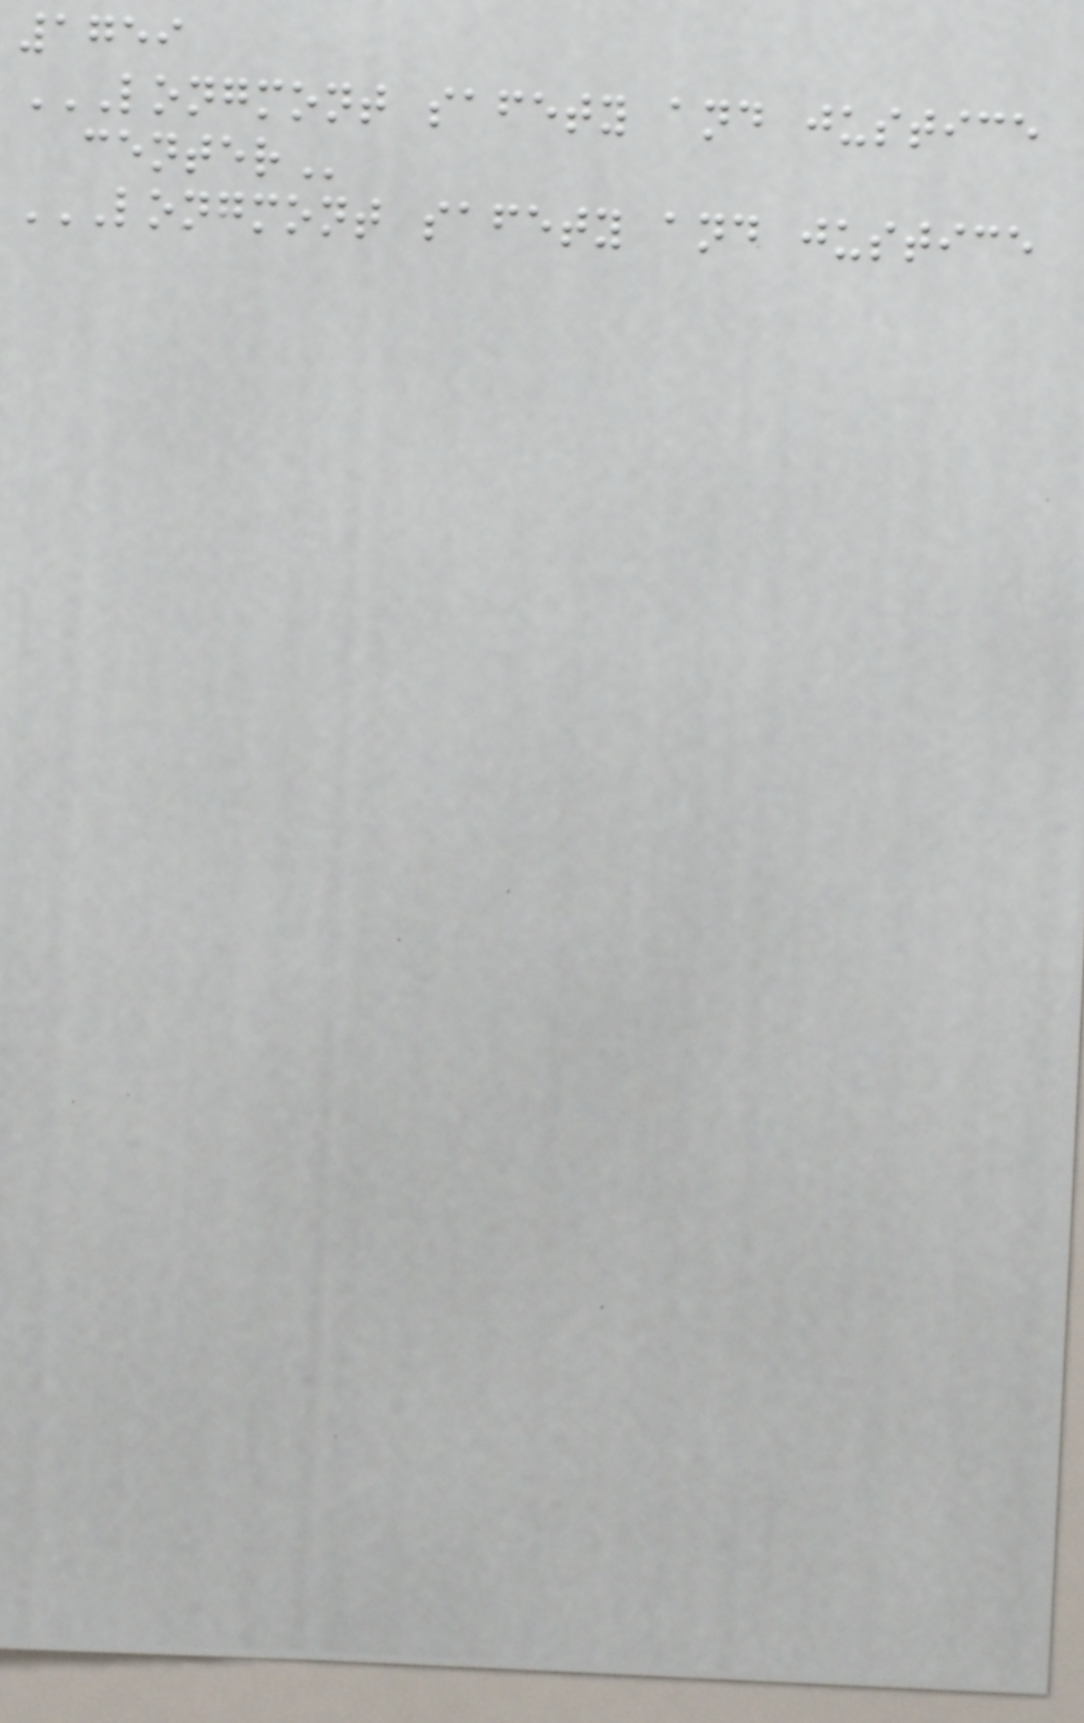1759
LONGMONT SAFETY AND JUSTICE
CENTER
LONGMONT SAFETY AND JUSTICE
